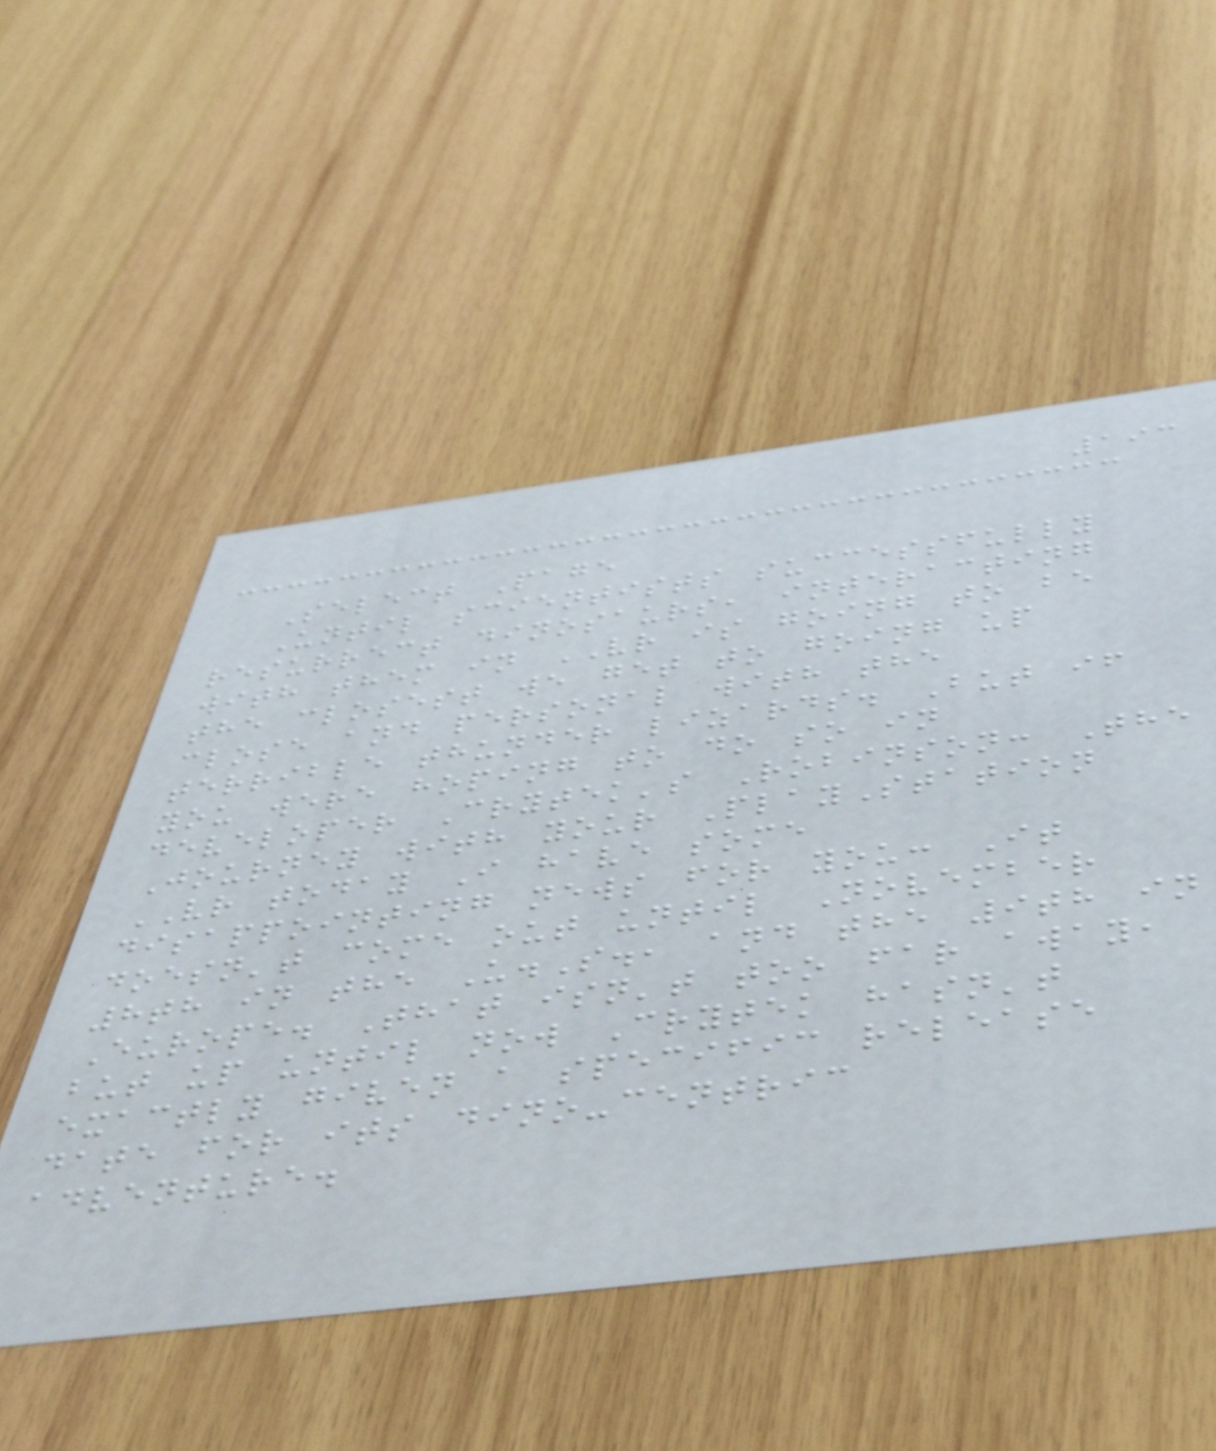193
Select Page
Until scientists successfully
resurrect dinosaurs, interacting
with them in VR is going to be
the closest we get to going up
close and personal with the
terrible thunder lizards. But if
you were hoping to do so in
developer Crytek's Robinson: The
Journey with your PlayStation
VR today I have some
disappointing news for you: It
doesn't come out until November
8th in the U.S., and the 9th in
Europe. That isn't too far away,
but up until now Crytek hasn't
exactly given a specific release
date for its dino-centric
adventure.
